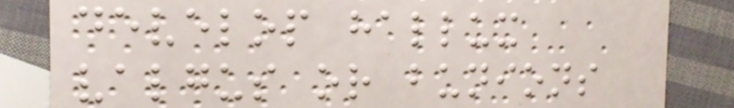develop hallux
valgus or bunions
